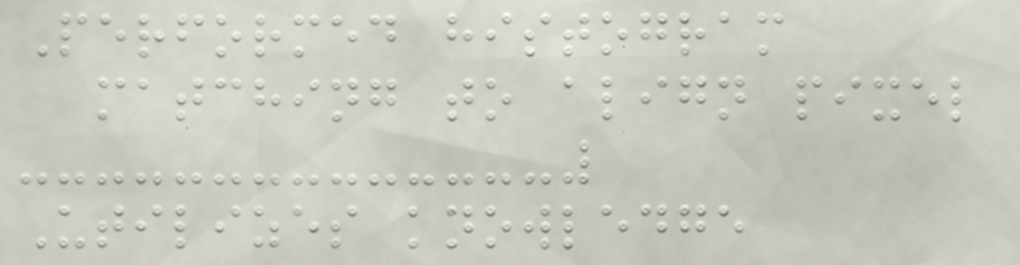Performed histogram
matching to align pixel
Utilizes knowledge
